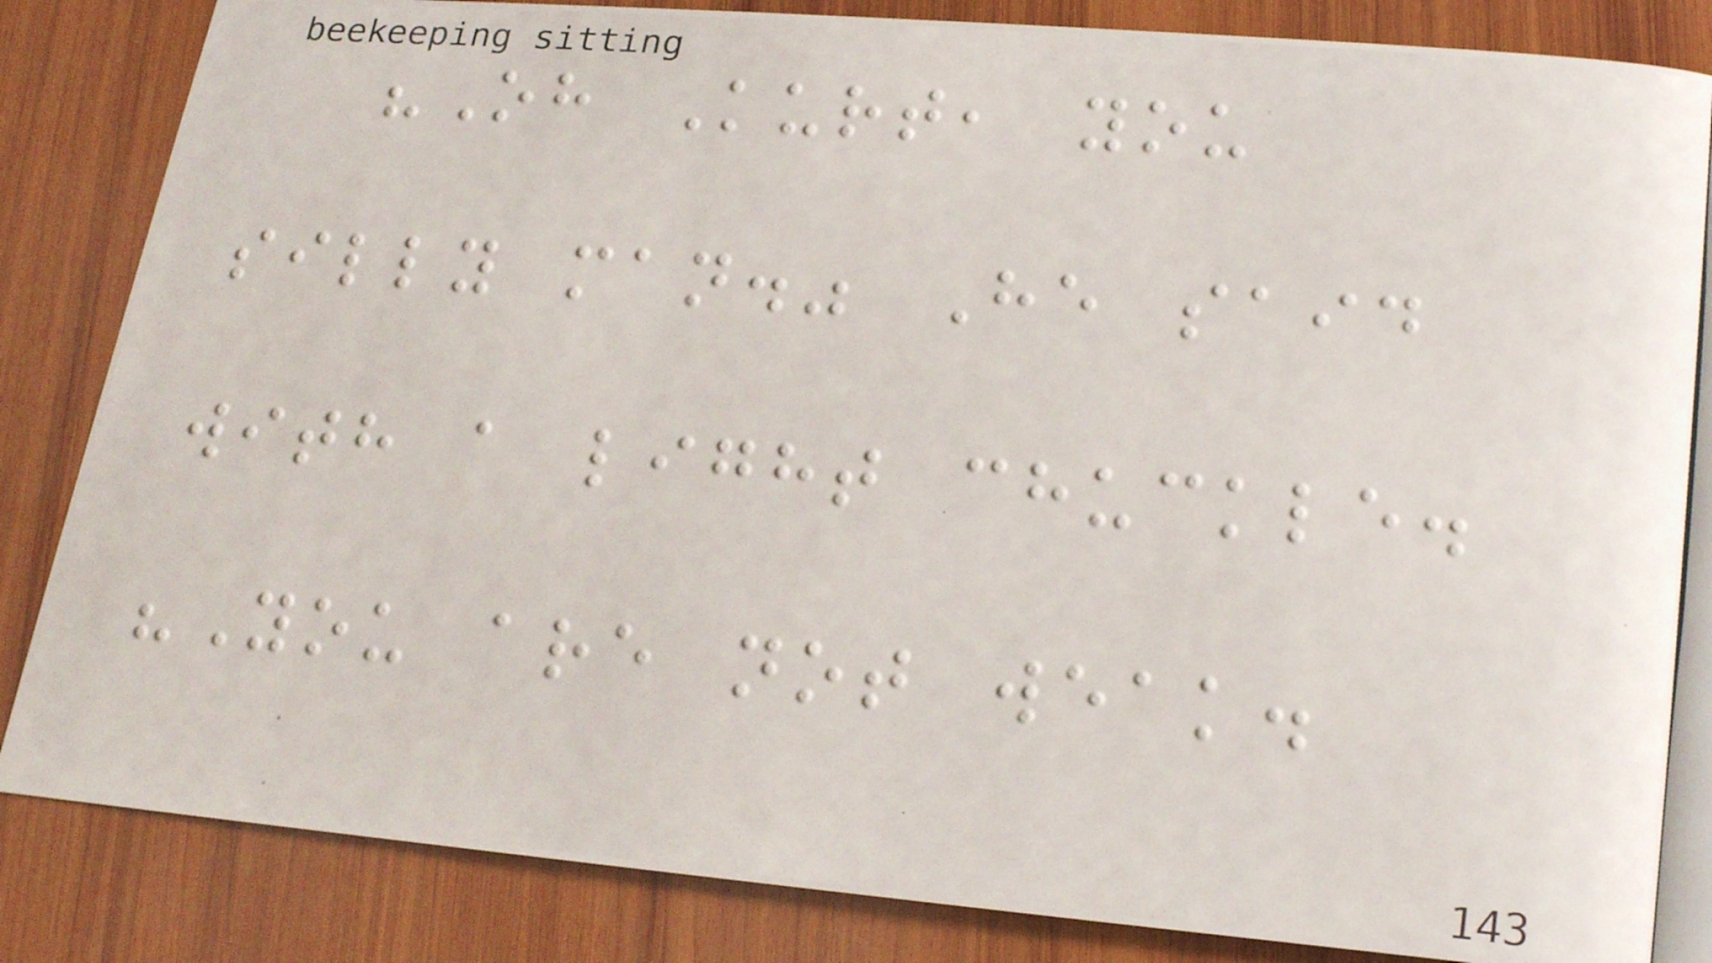"Oh Kurt, you
silly man." He said
with a light chuckle.
"You are not weak.
